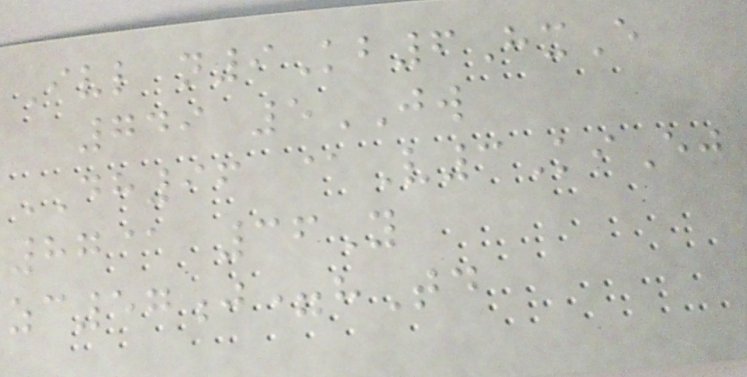Ivl n9Kb6HxE
749 5JW
DH96 @V3KiEj
87@ 36Y
zc57j=hTd
